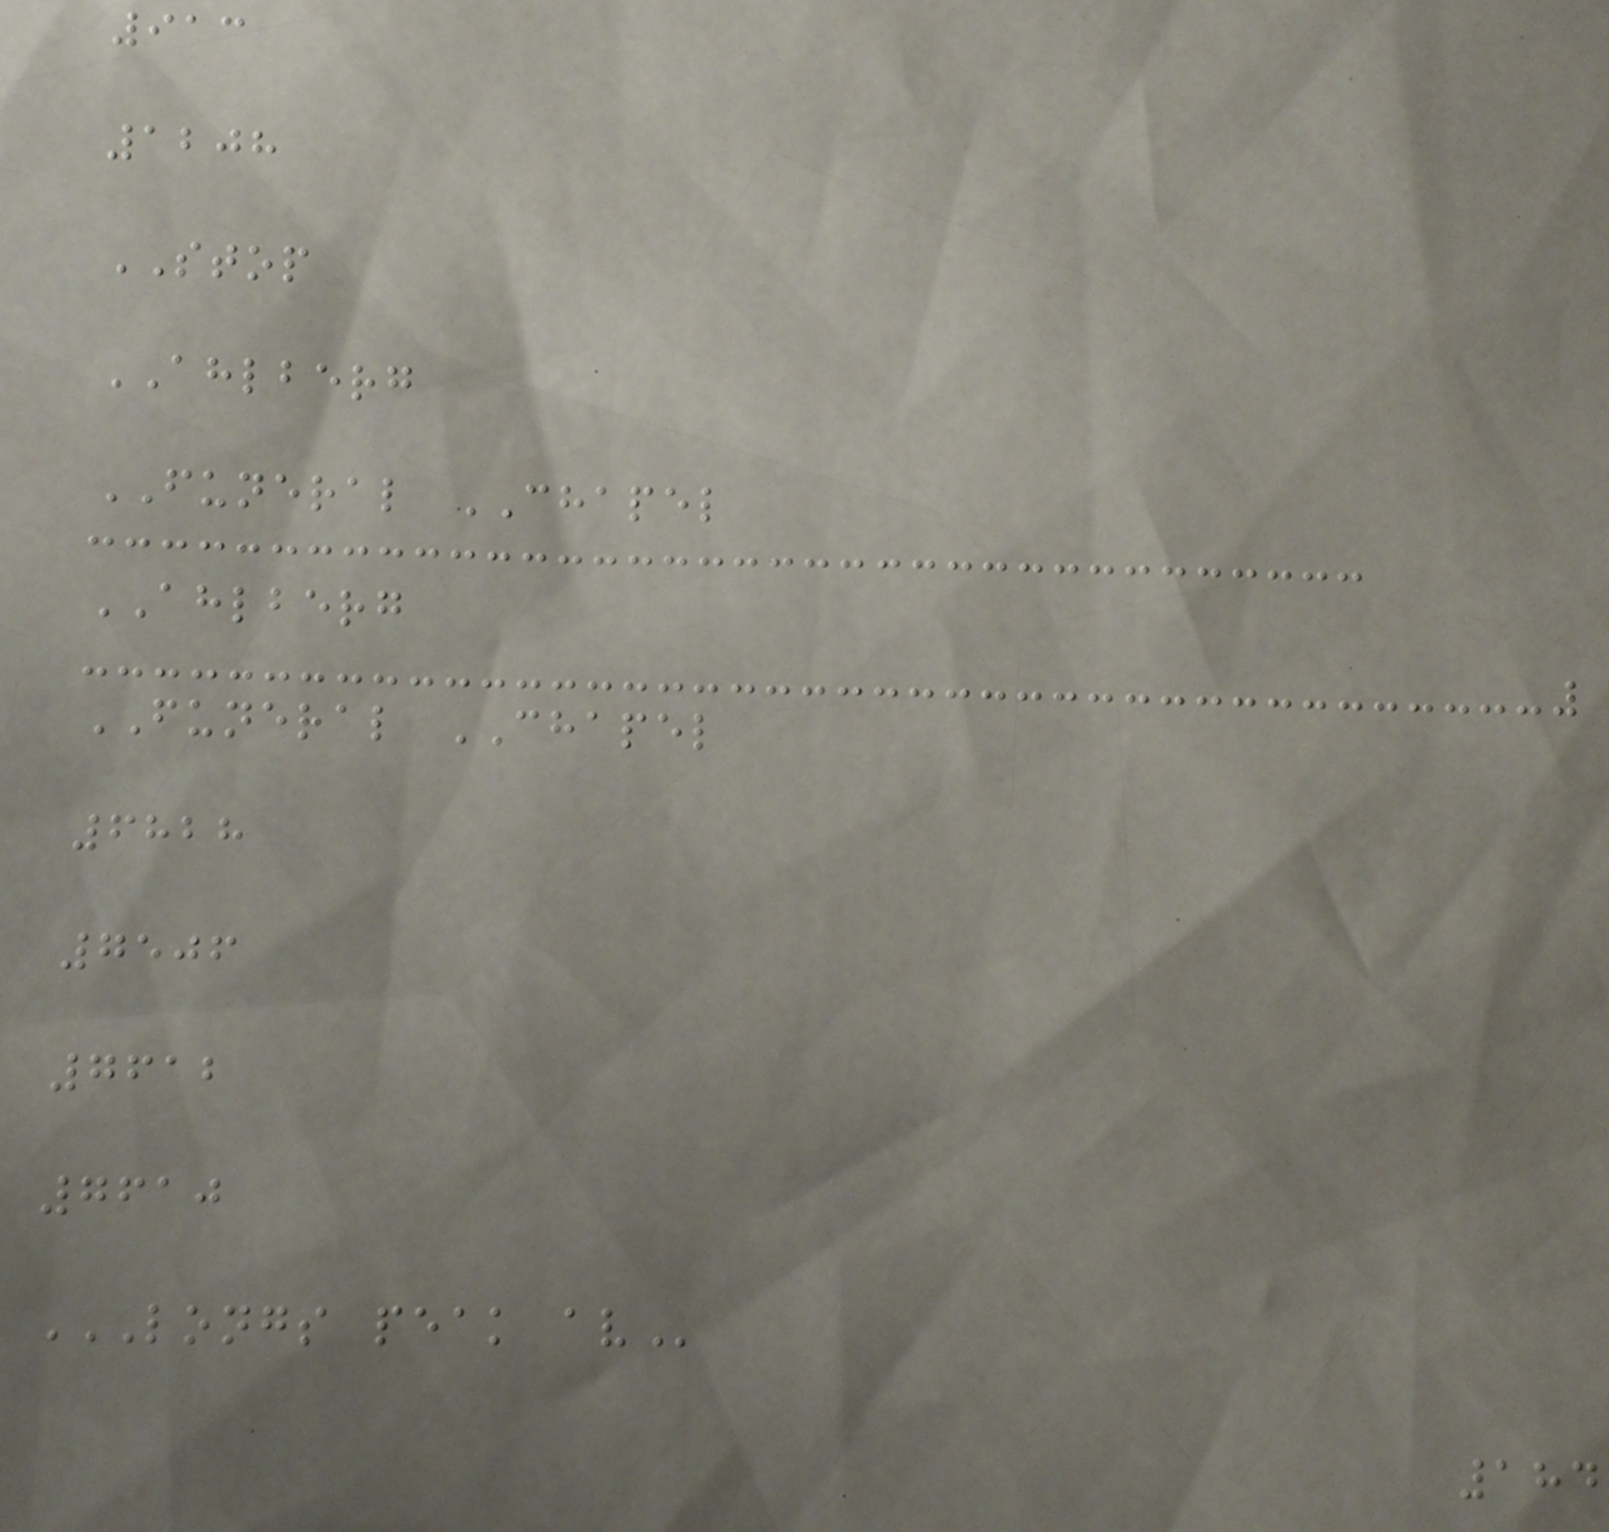913
1208
STOP
AHLBERG
FUNERAL CHAPEL
AHLBERG
FUNERAL CHAPEL
6828
7506
7612
7610
LONGS PEAK AV
184
